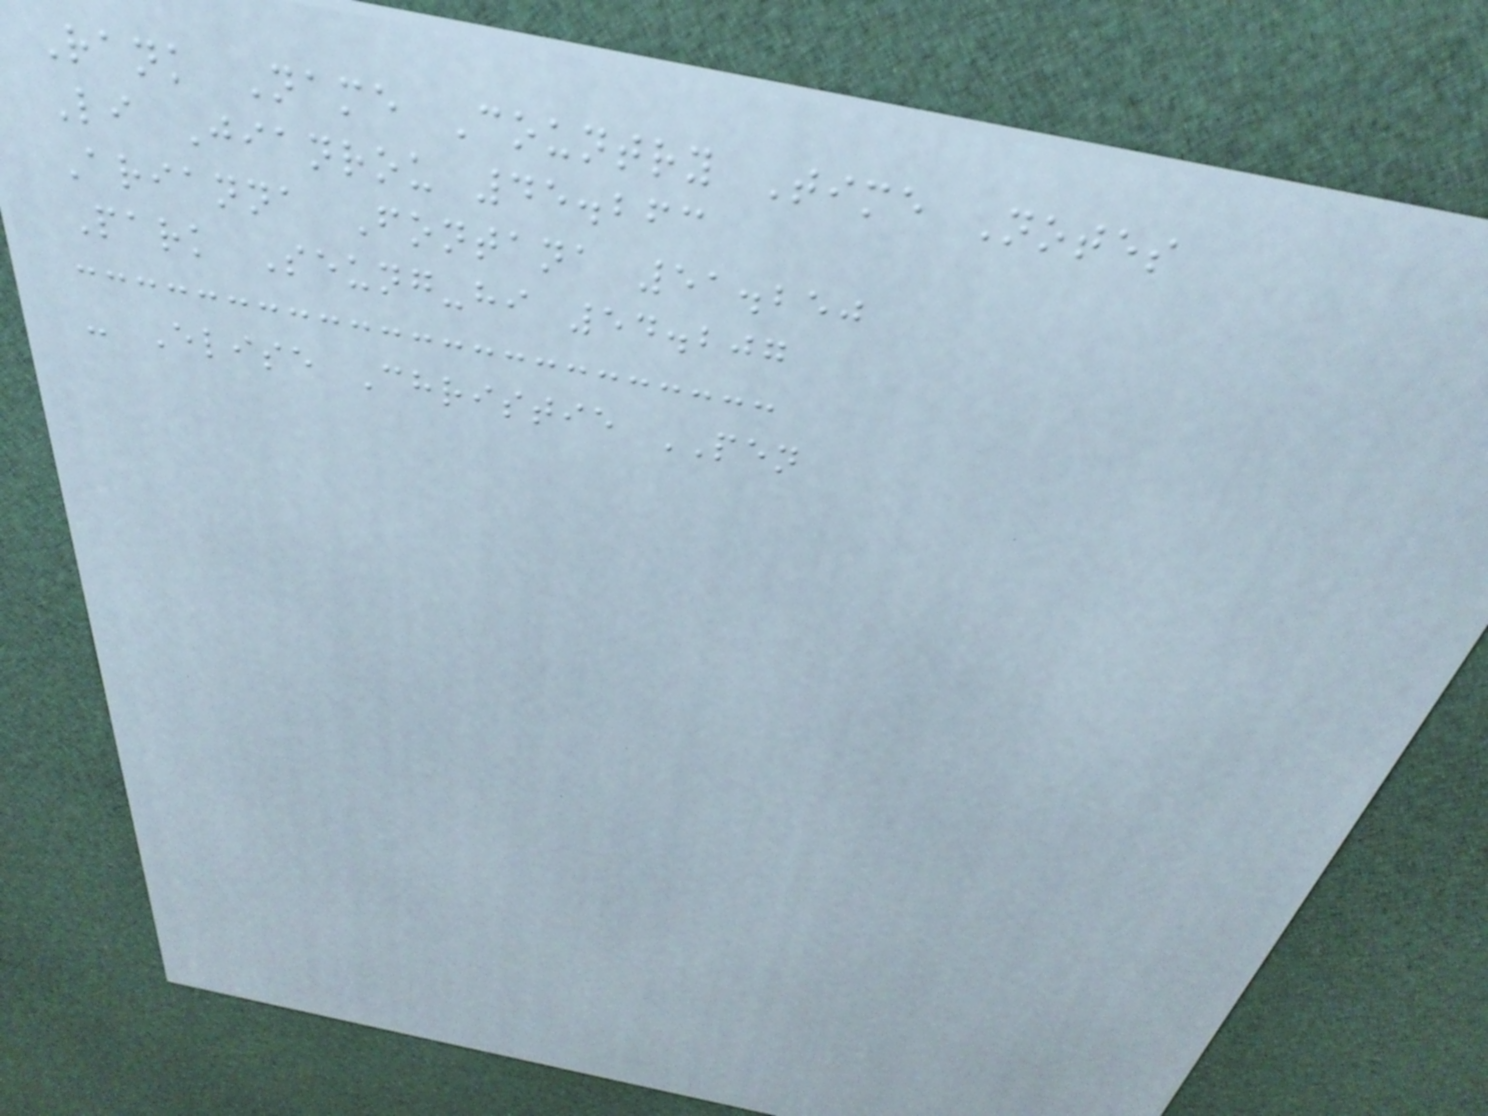Rank Name Country Time Notes
Li Jianrou 45.263
Arianna Fontana 51.250
Park Seung-hi 54.207
- Elise Christie PEN
